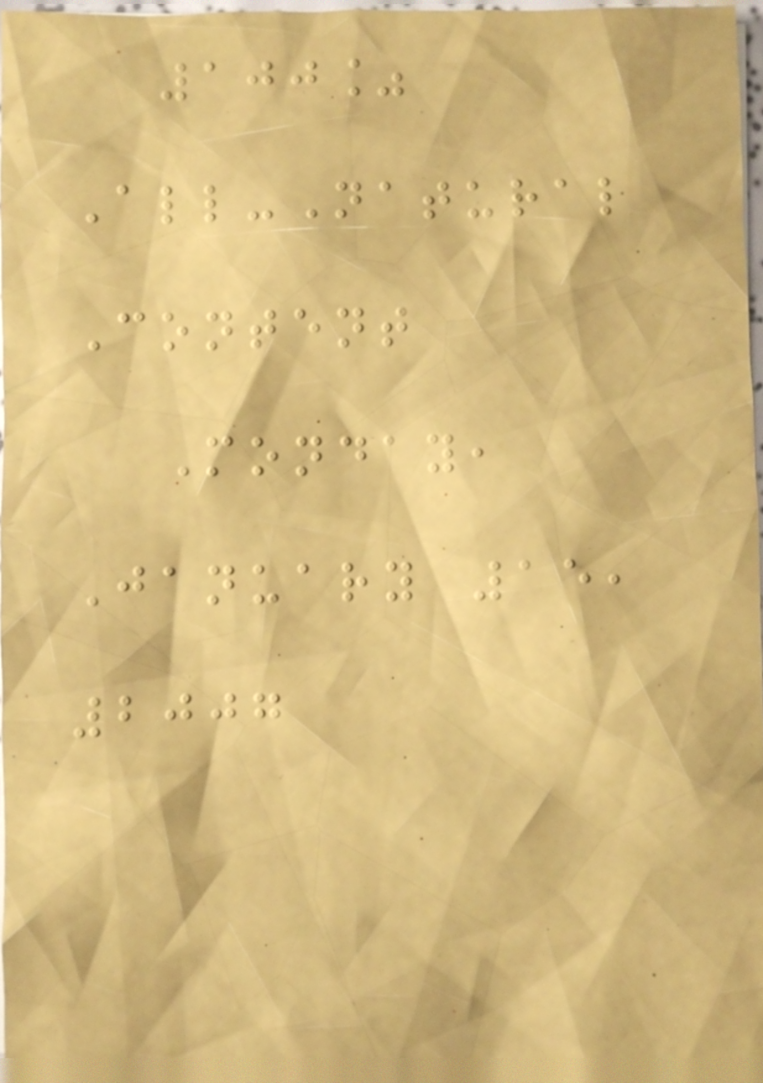100%
All-Natural
Content
Monday,
January 15,
2007
